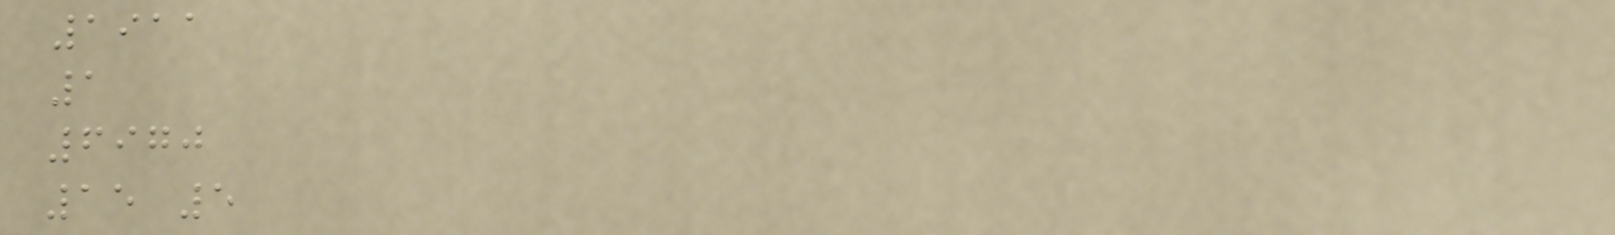1911
1
6970
15 5
